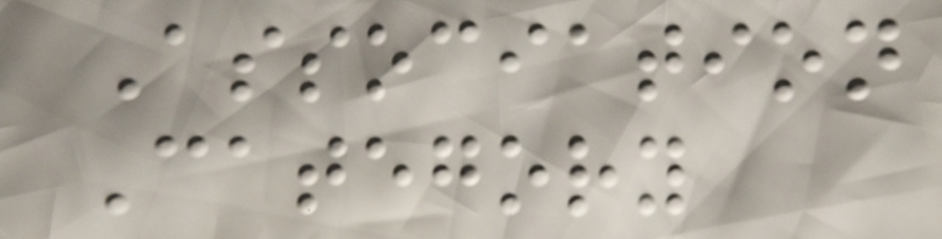Association
Category
